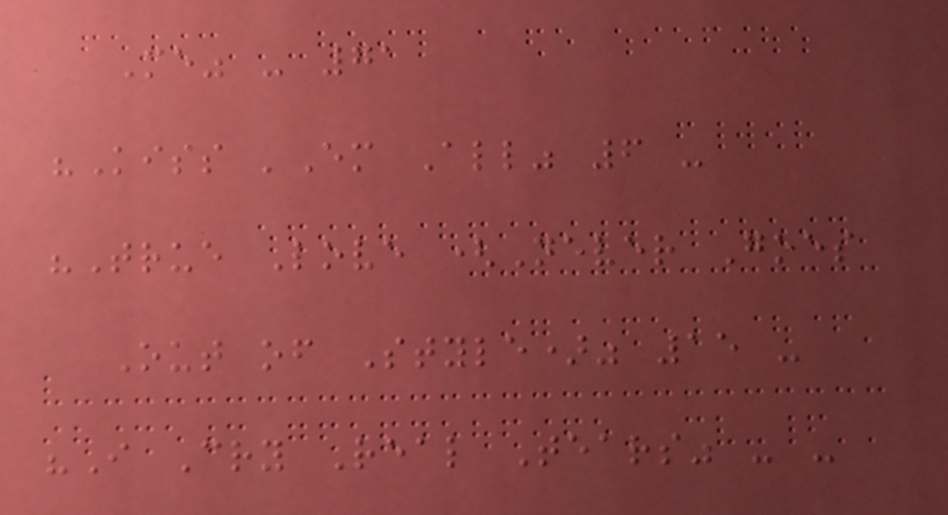Me" - 71
"Kiss 'Em All" 6 -
"True Love (Never Goes
Out of Style)" 15 -
"I Cry Real Tears" - -
